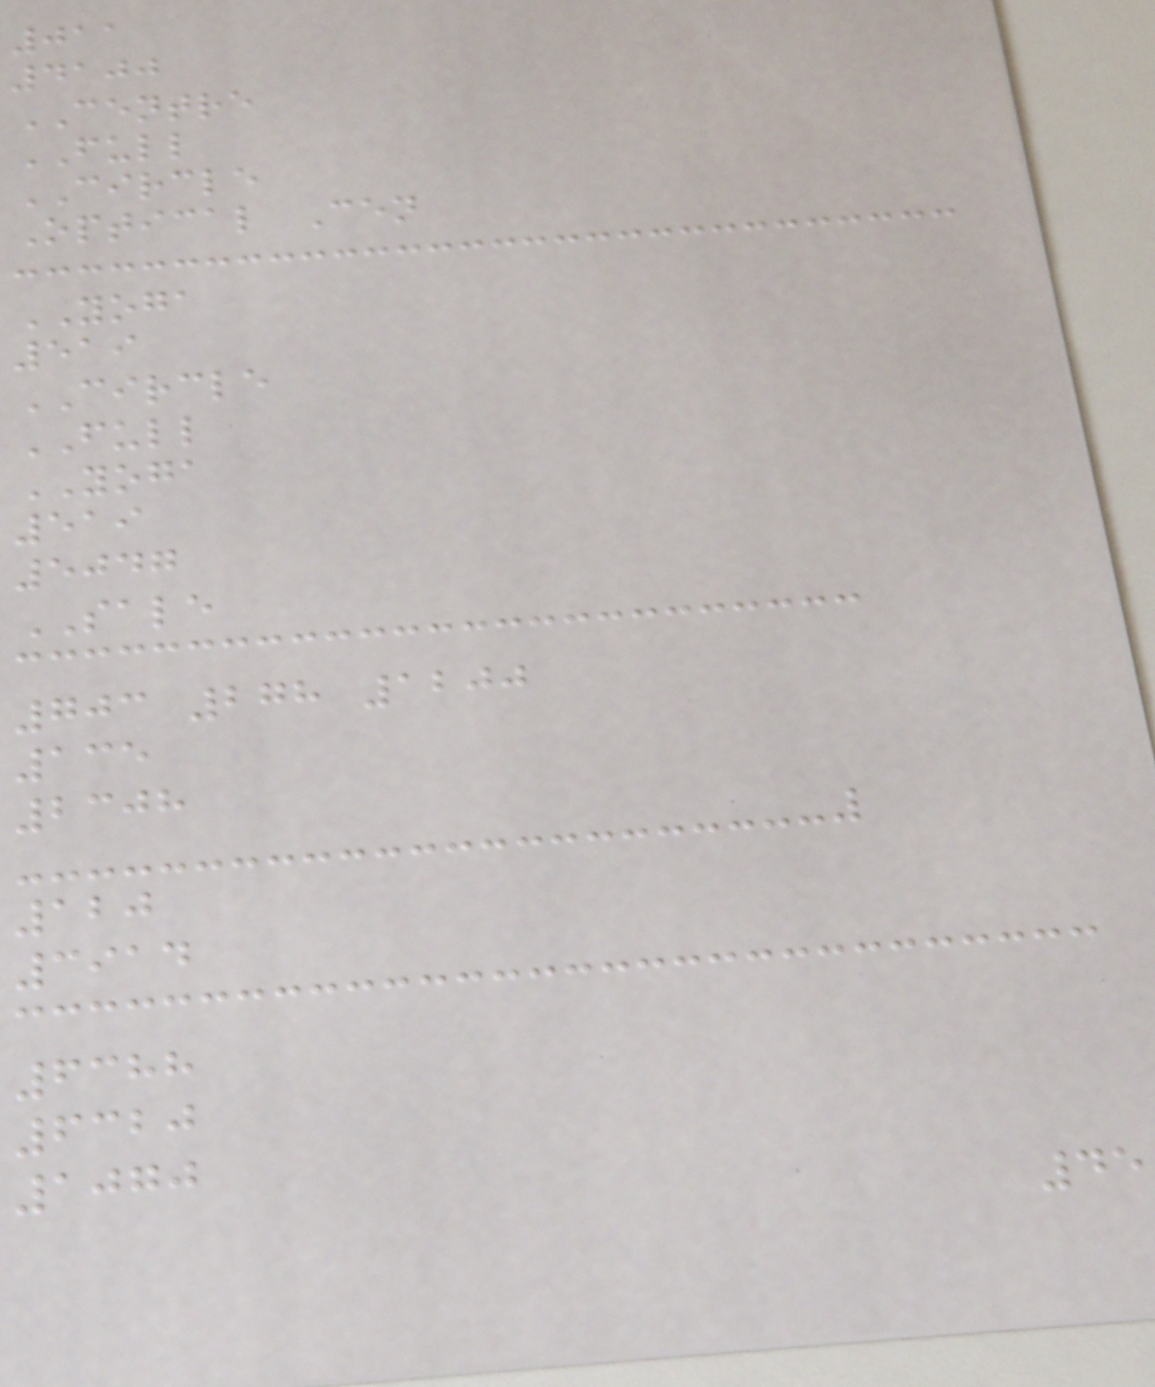011
4100
CENTRE
FULL
CIRCLE
Optical Cen
YOGA
519
CIRCLE
FULL
YOGA
519
5047
SALE
703 278 1200
135
2308
120
3914
6388
6320
1070
45
